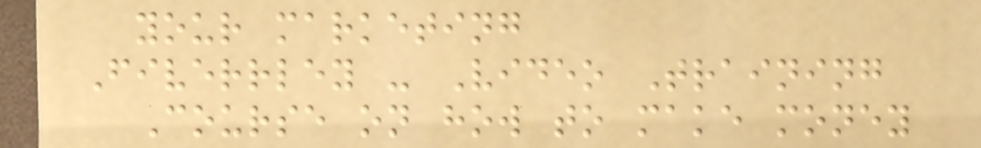your marketing
Fiverrley - Video Training
Course on how to make money
